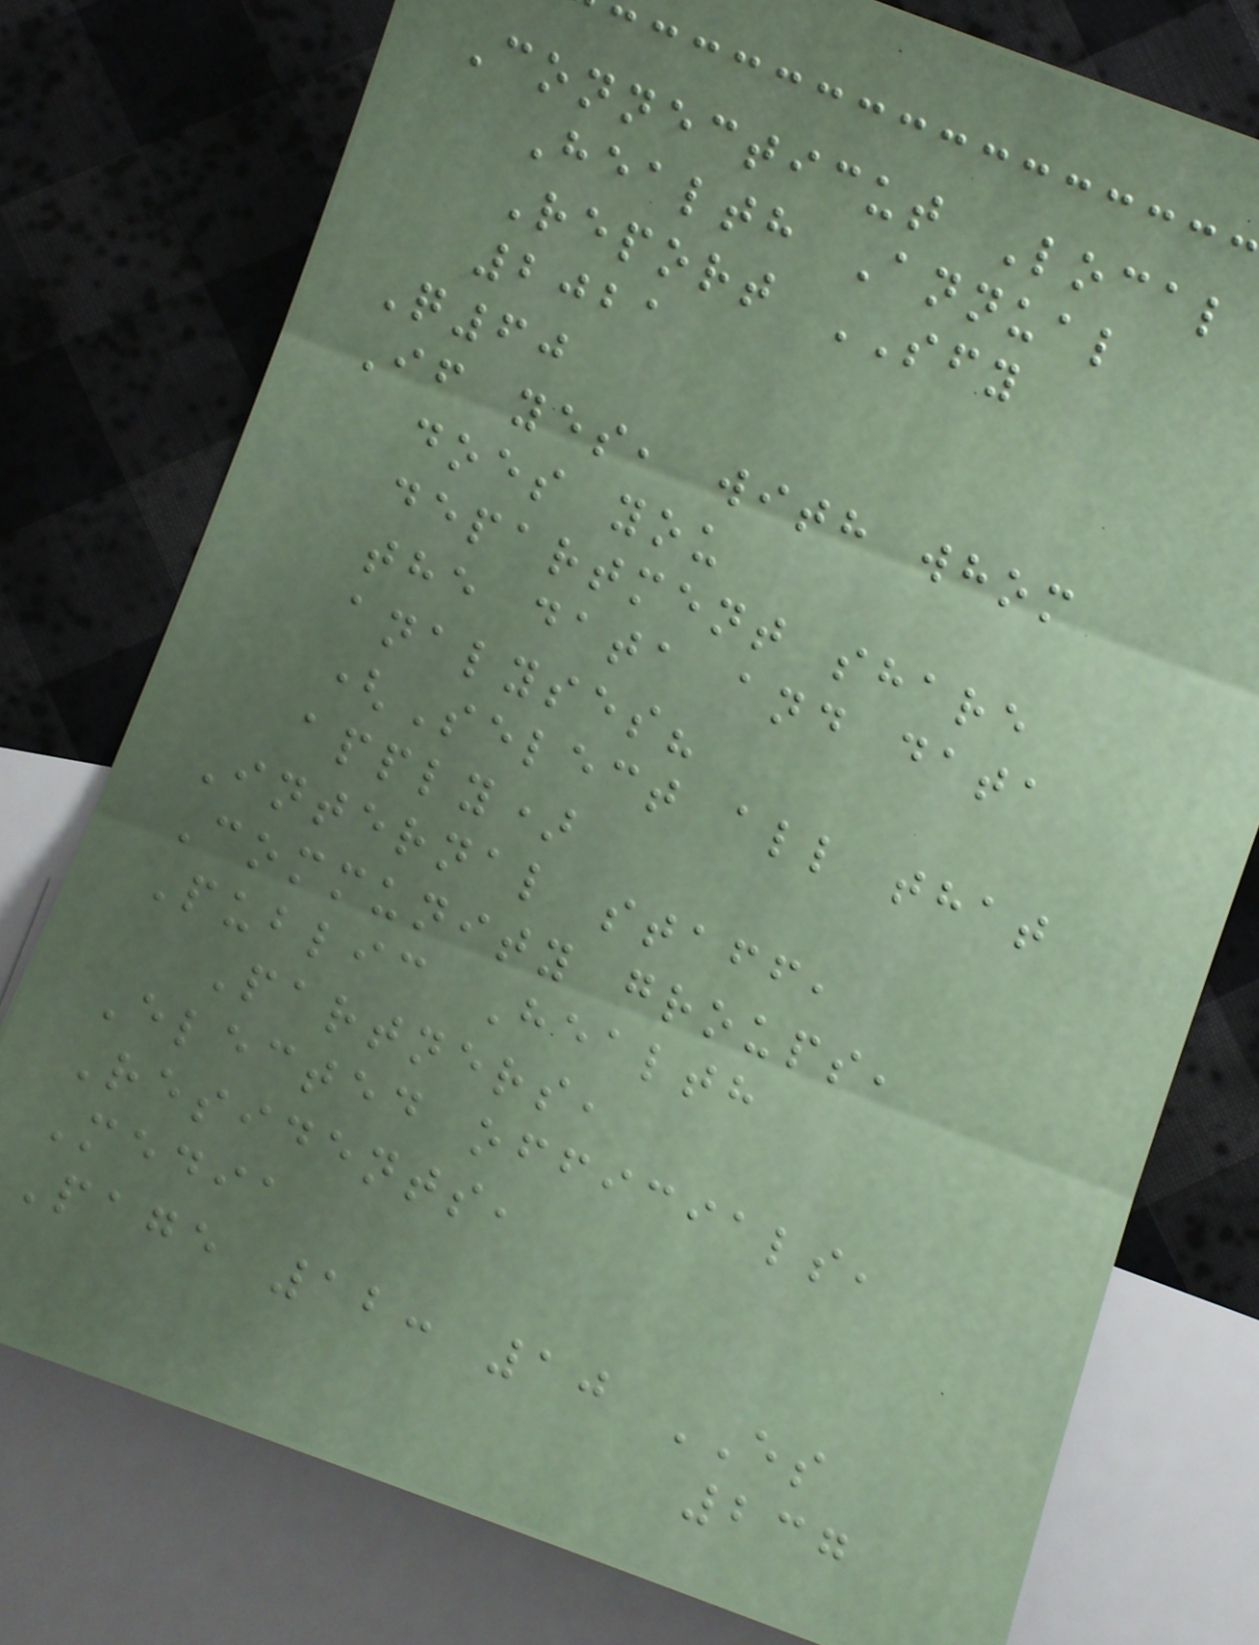Connecticut Local
Health Annual
Report SFY
2021
Q60
If yes, with whom
does you
department share
the data and data
analyses?
(Select all that
apply)
Internal staff,
Community groups,
Public Health
Partners,
Elected officials,
Residents,
Media
Page 12: 10 ES
237
